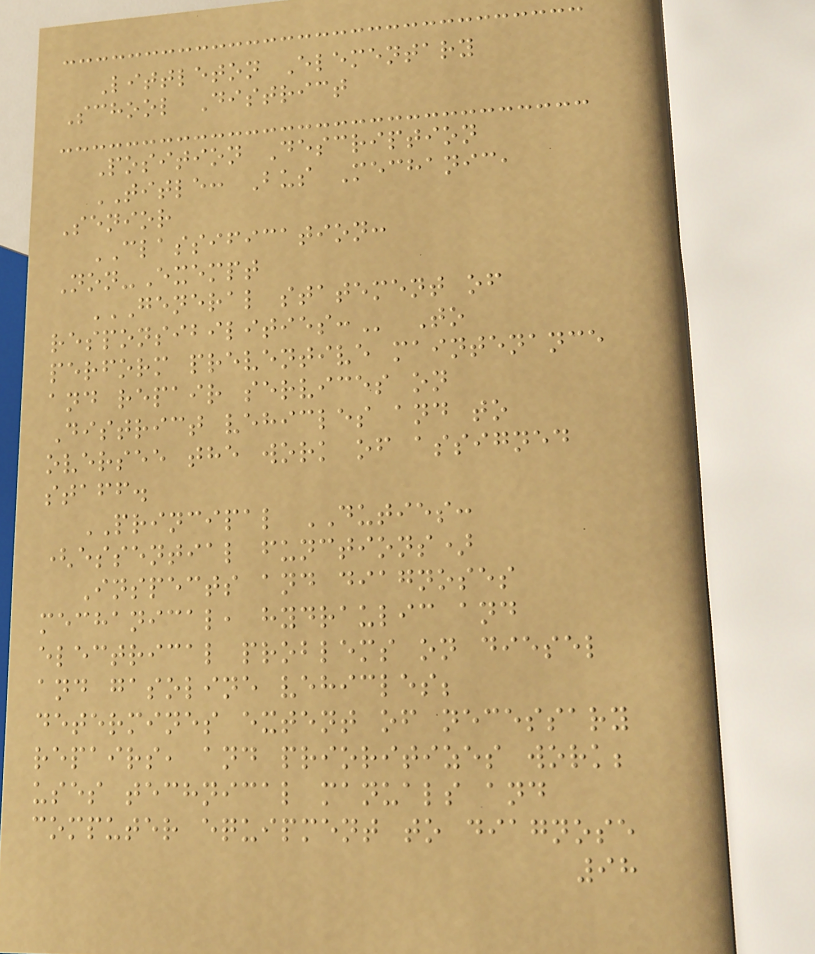Littleton Elementary
School District
Position Description
TITLE: Bus Mechanic,
Senior
CLASSIFICATION:
Non-Exempt
GENERAL STATEMENT OF
RESPONSIBILITIES: To
perform preventive maintenance
and repair services on
District vehicles and to
oversee the work of assigned
staff.
PRINCIPAL DUTIES:
(essential functions)
Inspects and diagnoses
mechanical, hydraulic and
electrical problems on diesel
and gasoline vehicles;
determines extent of necessary
repairs, and prioritizes work;
uses technical manuals and
computer equipment to diagnose
98
